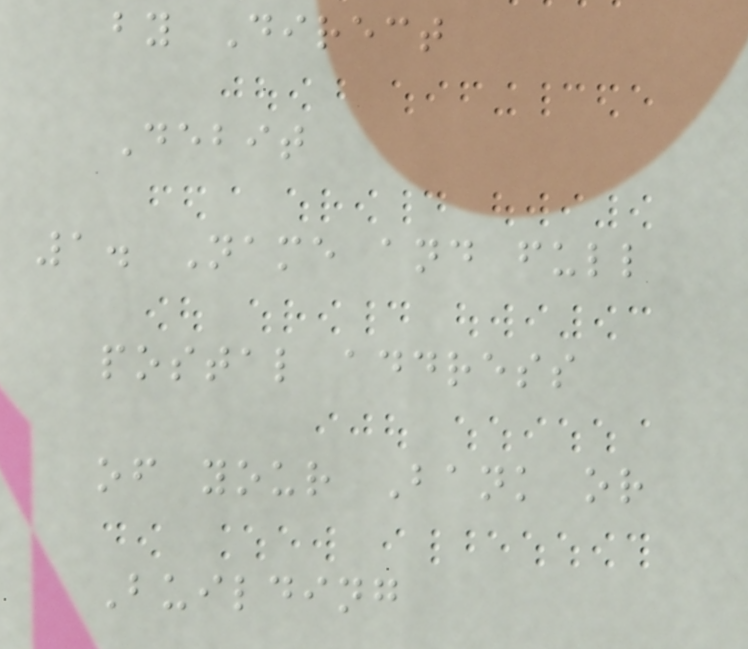by Direct
Debit
1. Name and full
postal address
of your Bank or
Building
